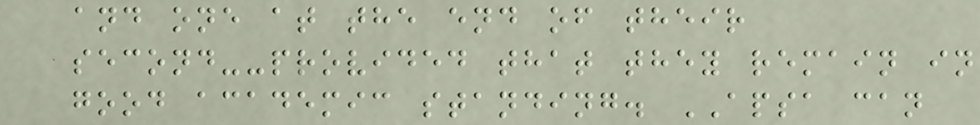and one at the end of their
second--provided that they remain in
good academic standing. APSA can
